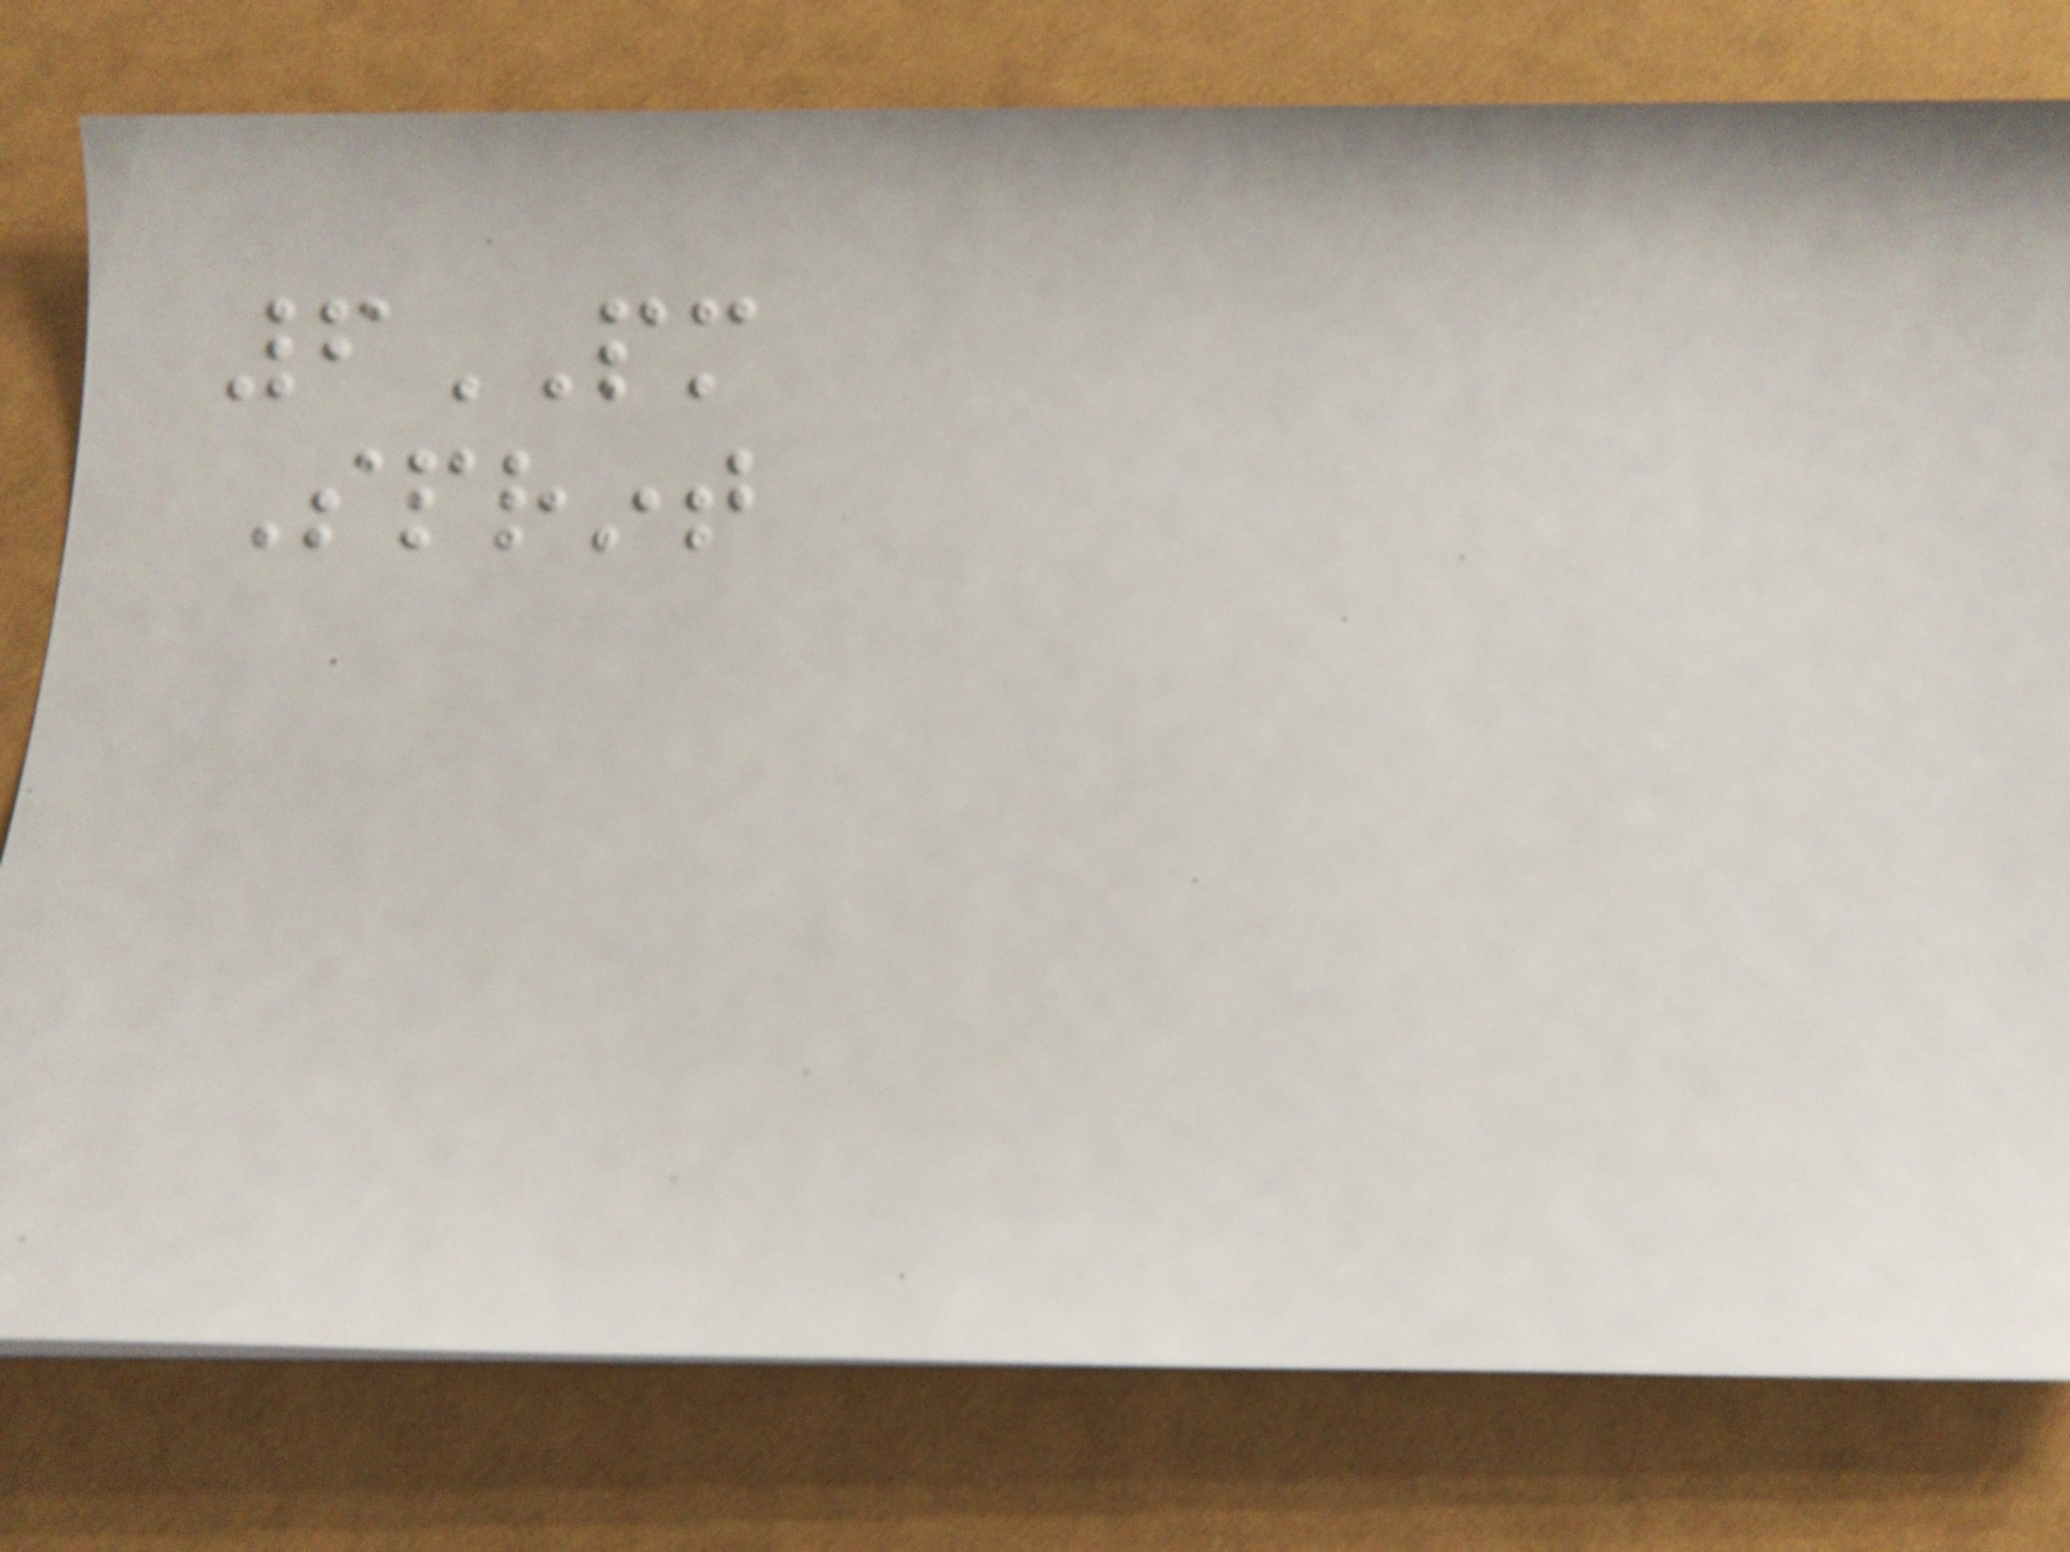6PM
Sprint
